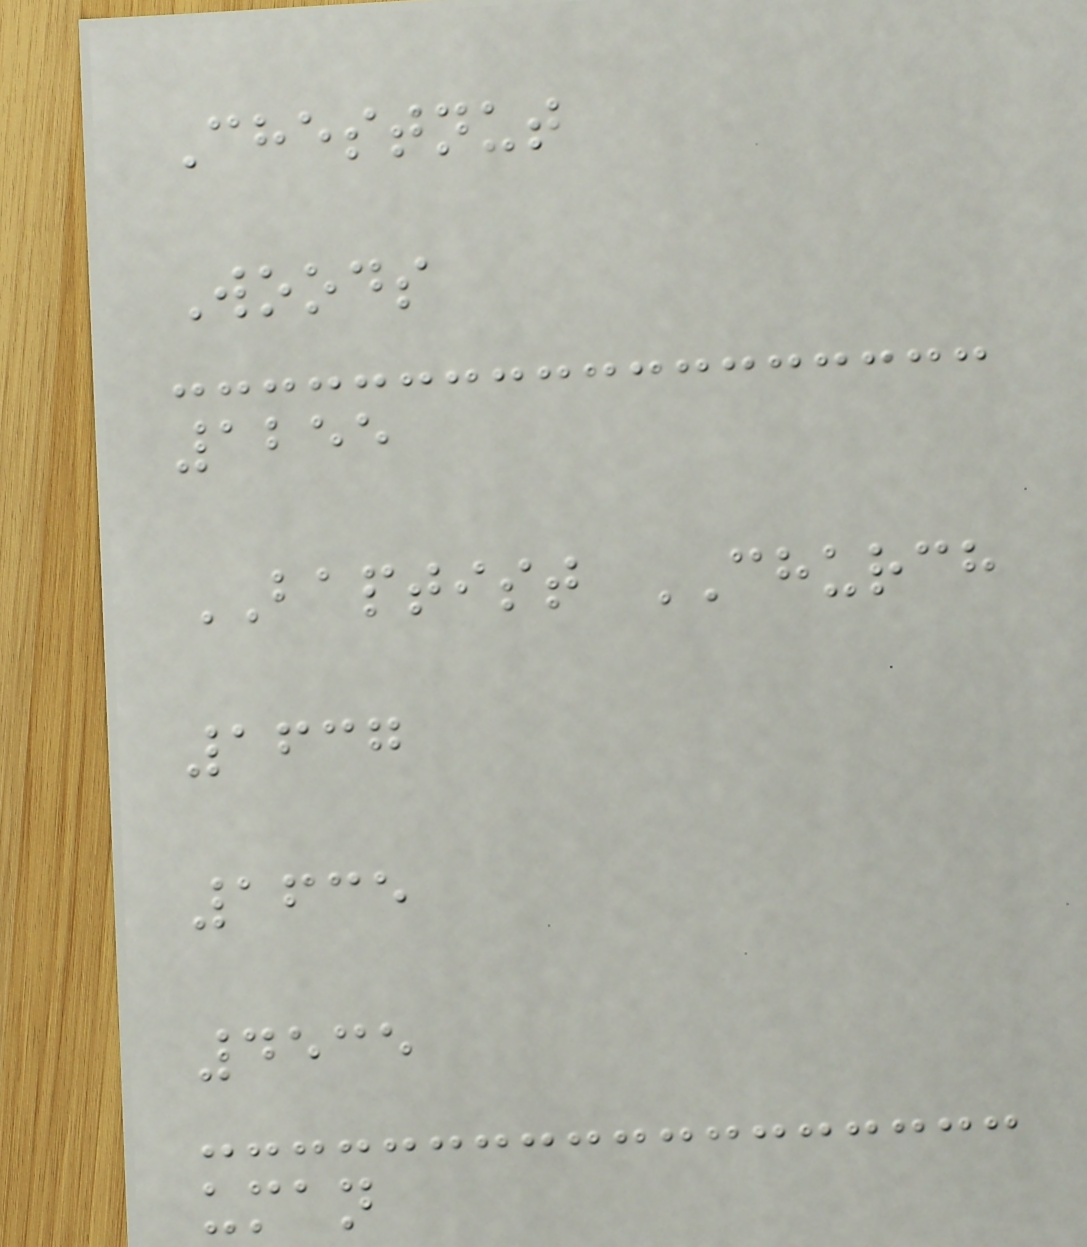Chestnut
Woods
1255
BAPTIST CHURCH
1637
1635
4535
uman
